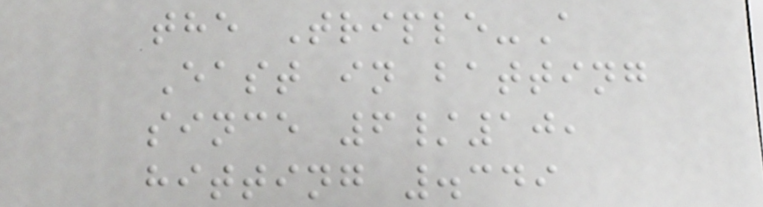the Triple-A
East in batting
since 6/10,
hitting .349
